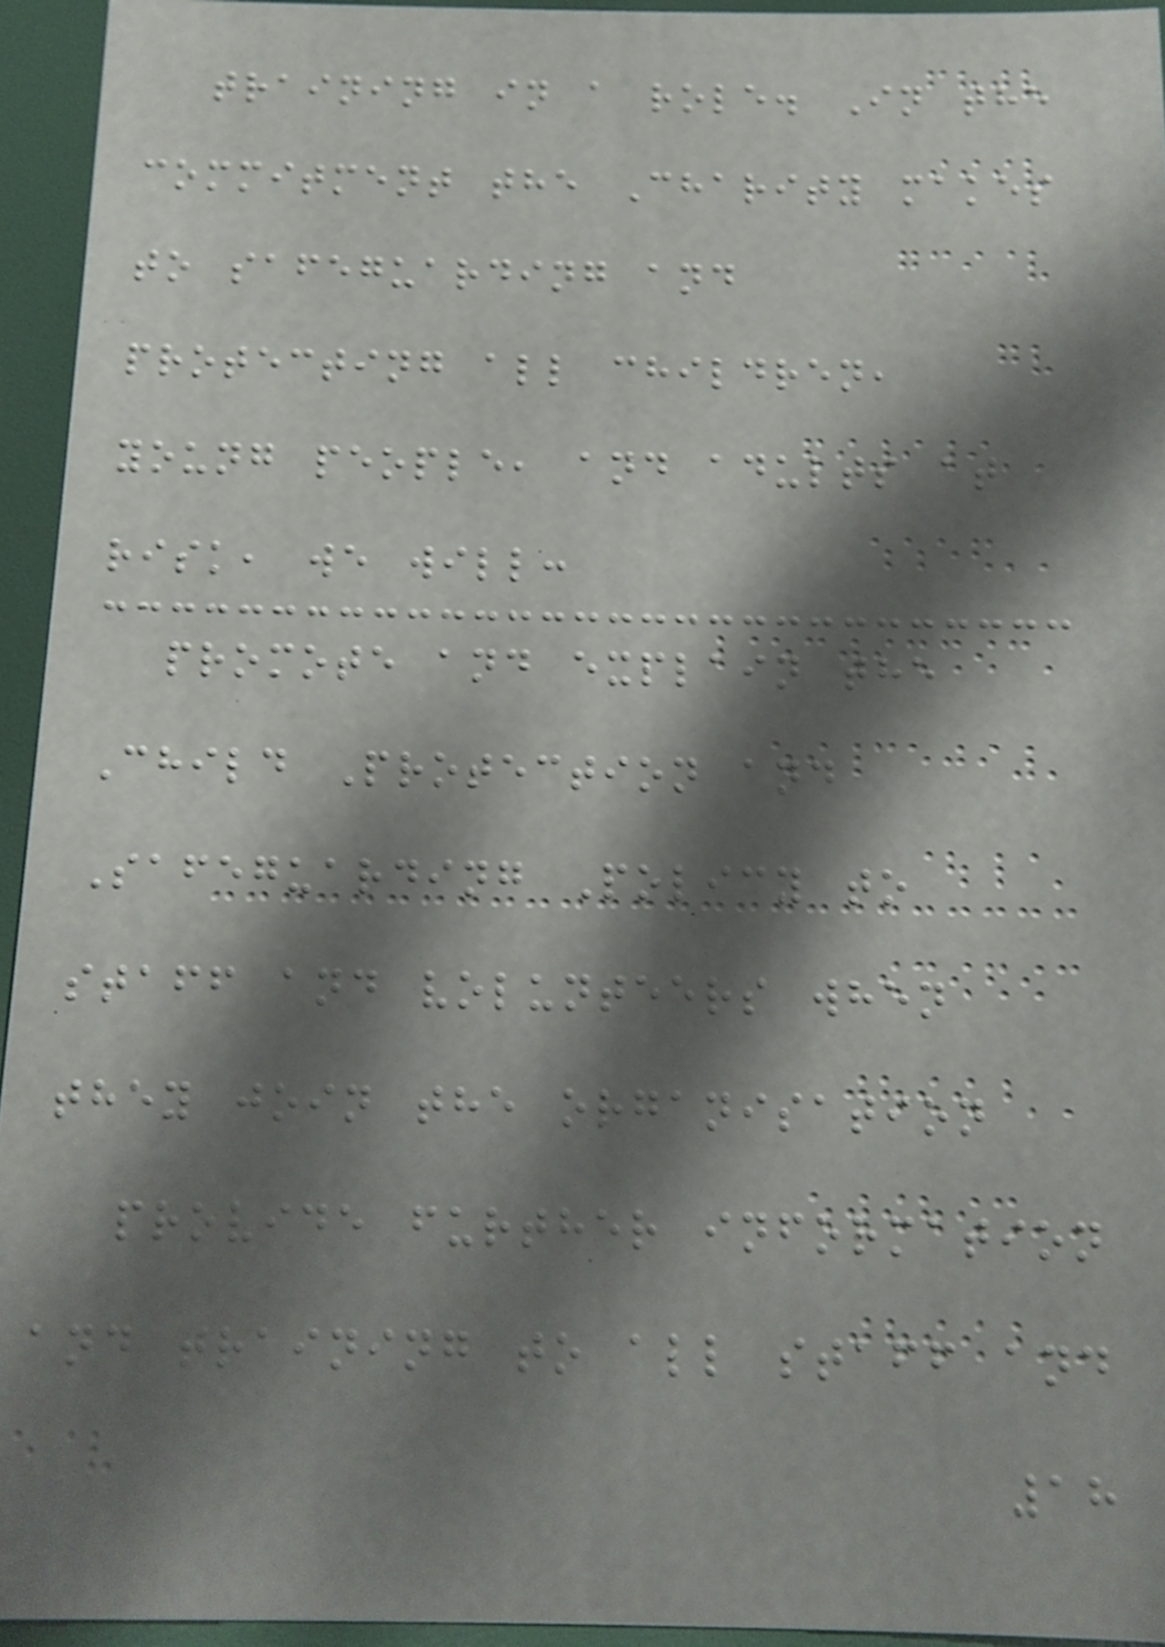training in a role. In the
commitment the Charity makes
to safeguarding and
protecting all children,
young people, and adults at
risk, we will:
promote and explain the
Child Protection and
Safeguarding Policy to
staff and volunteers when
they join the organisation
provide further information
and training to all staff and
18
